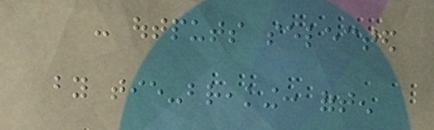- outputs selected
by tie-breaking: often
